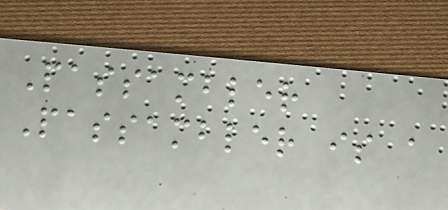Passambler
Passambler is a
